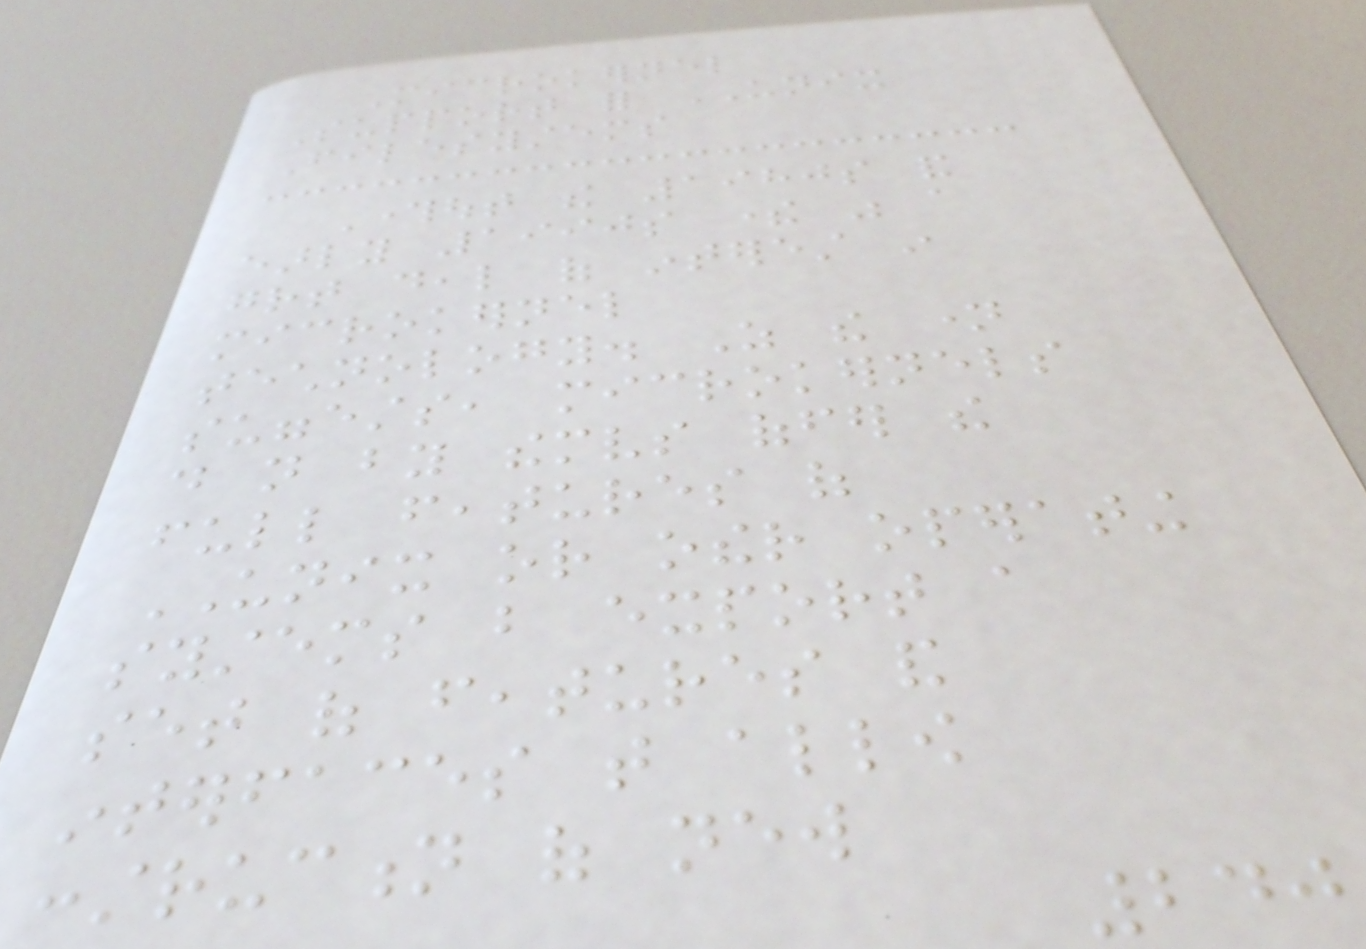Microkernel
Support for UNIX
Filesystems
Throughout the 1980s and
early 1990s there was a
great deal of interest in
microkernel
technology. As the name
suggests, microkernels
do not by themselves offer the
full features of
UNIX or other operating
systems but export a
set of features and
interfaces that allow
construction of new
240
